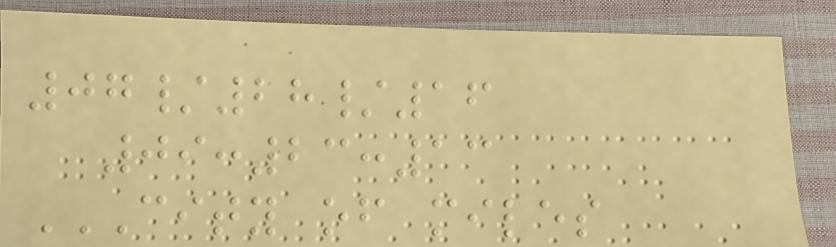07/28/16
09:23:13
CITY OF MILES
